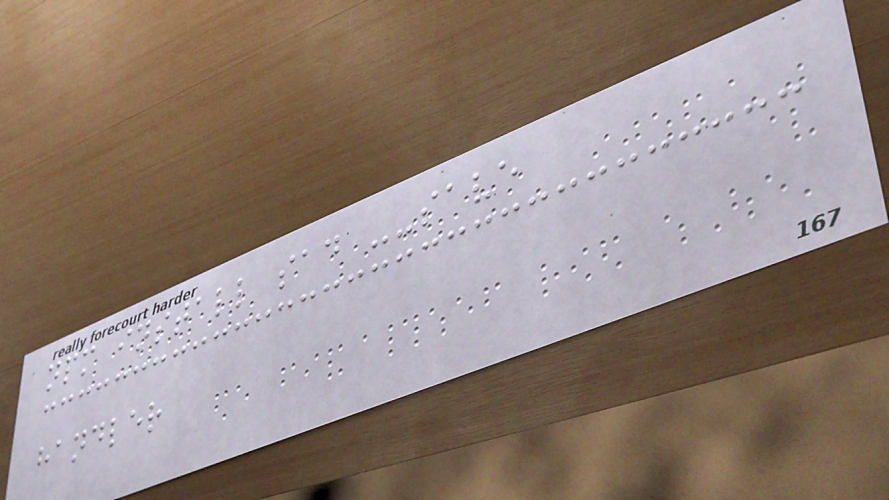npm install sad --save
handler
